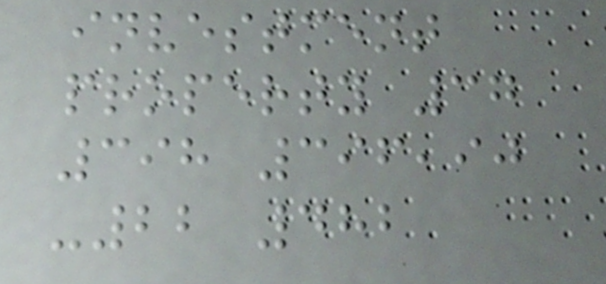investment
property 37
398 396,90
-22 482
